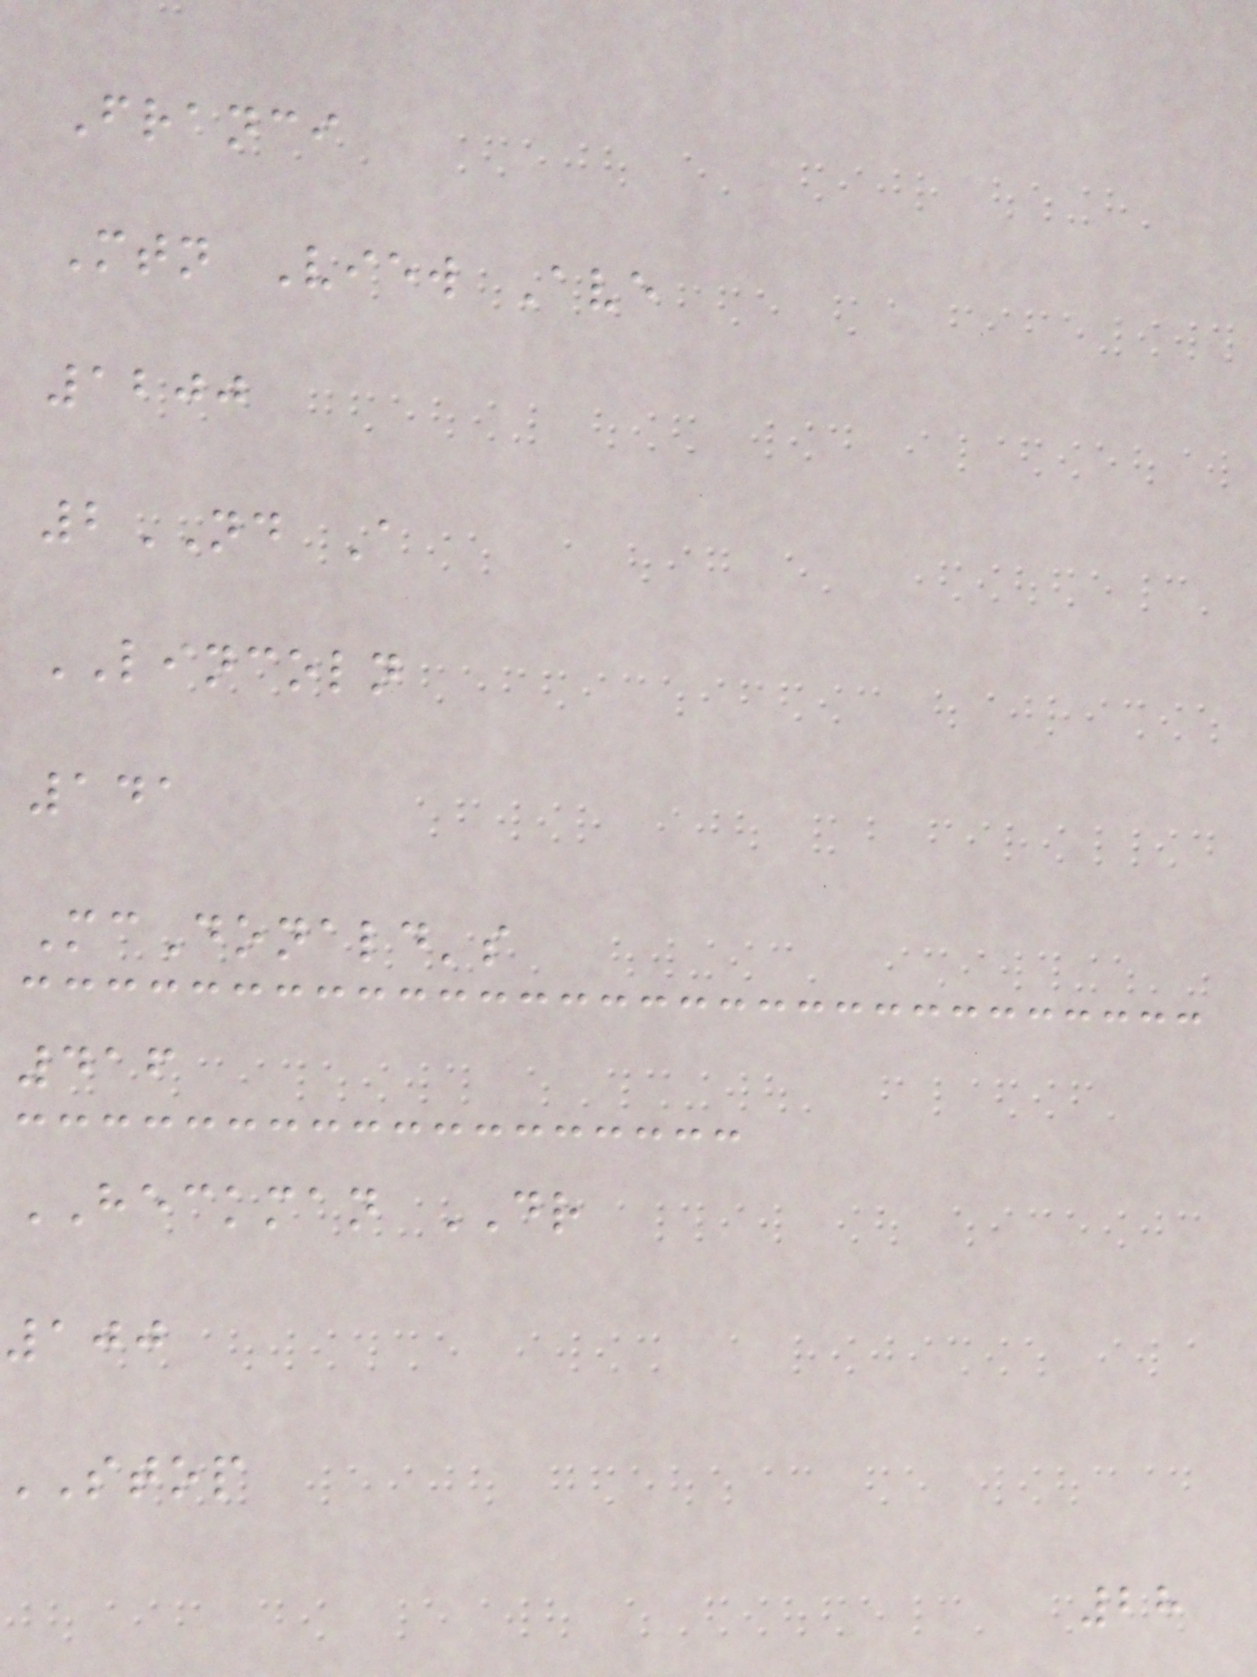Franci
Mtn View Ave
1200
2ND A
LINCOLN
141
McDonald's
416
HECKMAN DR
100
stop
28
